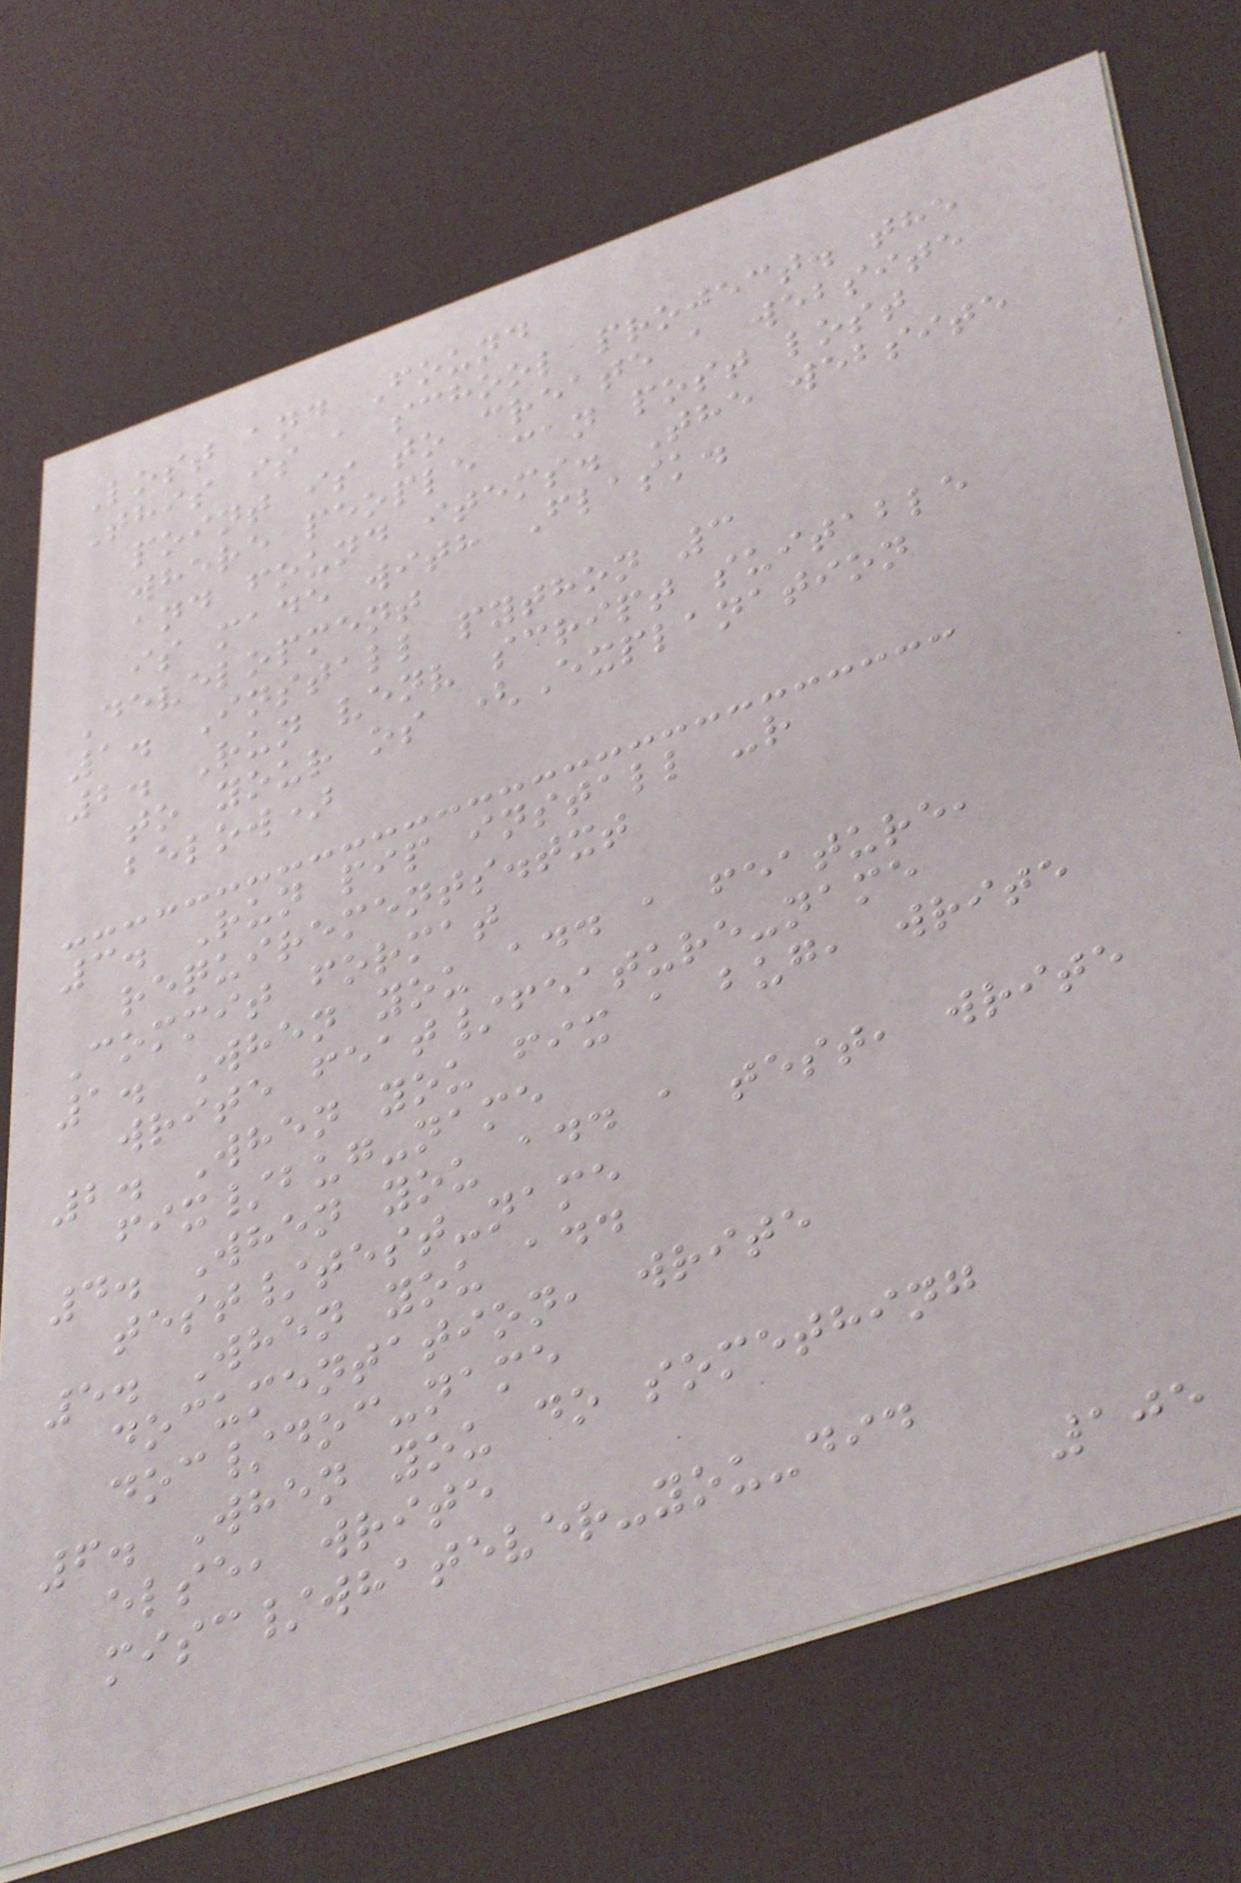Lost and Found
This is a school project. the
point is to create a website
where people can post lost
and found items. The website
is made with Flask.
Development
1. Install python 3
2. Run venv script suitable
to your os (Explanation
below)
3. Run pip install -r
requirements.txt
Commit format
1. When you add a feature,
write feat/feature-name
2. When you fix a bug, write
fix/bug-name
4. When you add a test, write
test/test-name
5. When you add
documentation, write
doc/doc-name
6. When you do something
else, write
misc/whatever-you-did
105
